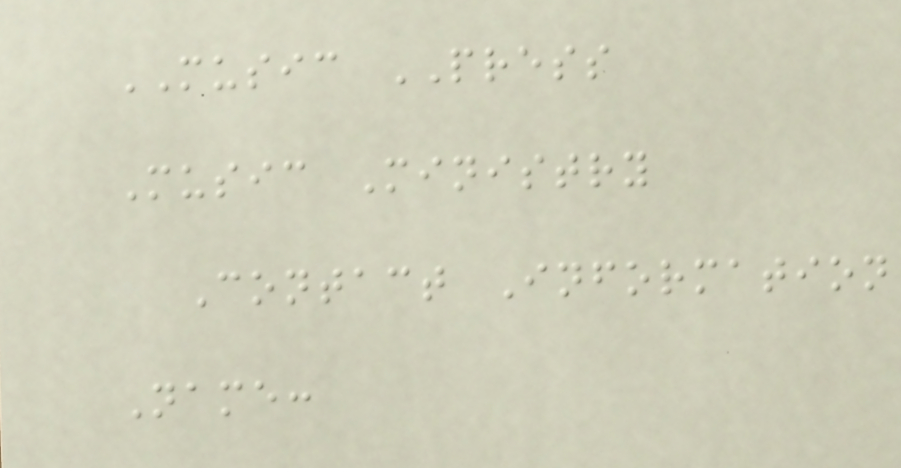MUSIC PRESS
Music Ministry
Contact Information
Name:
